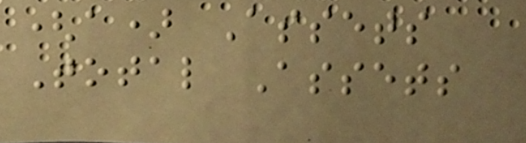(a) Assets
Total Assets
